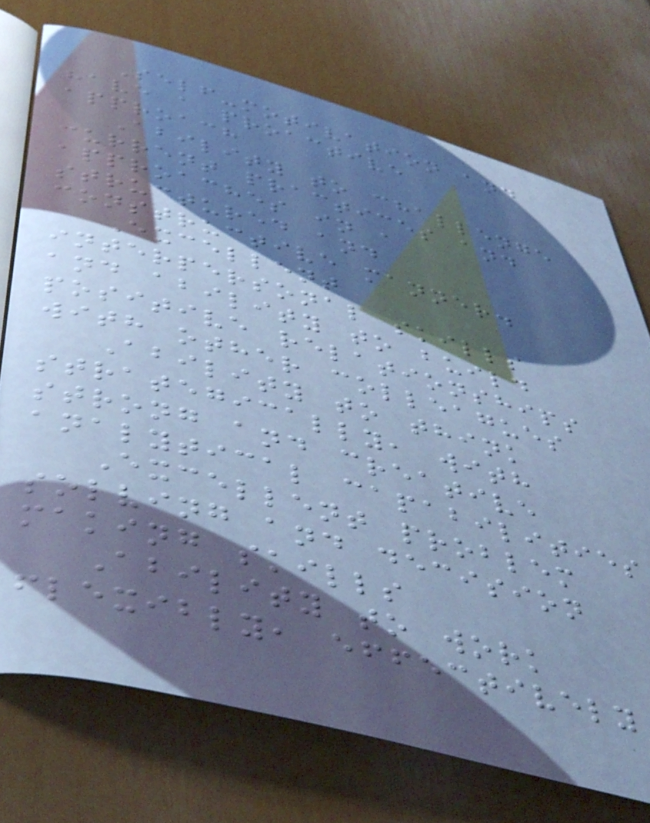Self-motivation and
have a proactive
approach
Ability to challenge
current practices and
approaches in a
structured and
constructive manner.
Excellent
interpersonal skills
and ability to build
positive relationships
with other colleagues
Ability to think
strategically, with
strong and creative
analytical capabilities
Excellent problem
solving and decision
making skills
Ability to work
flexibly, effectively
